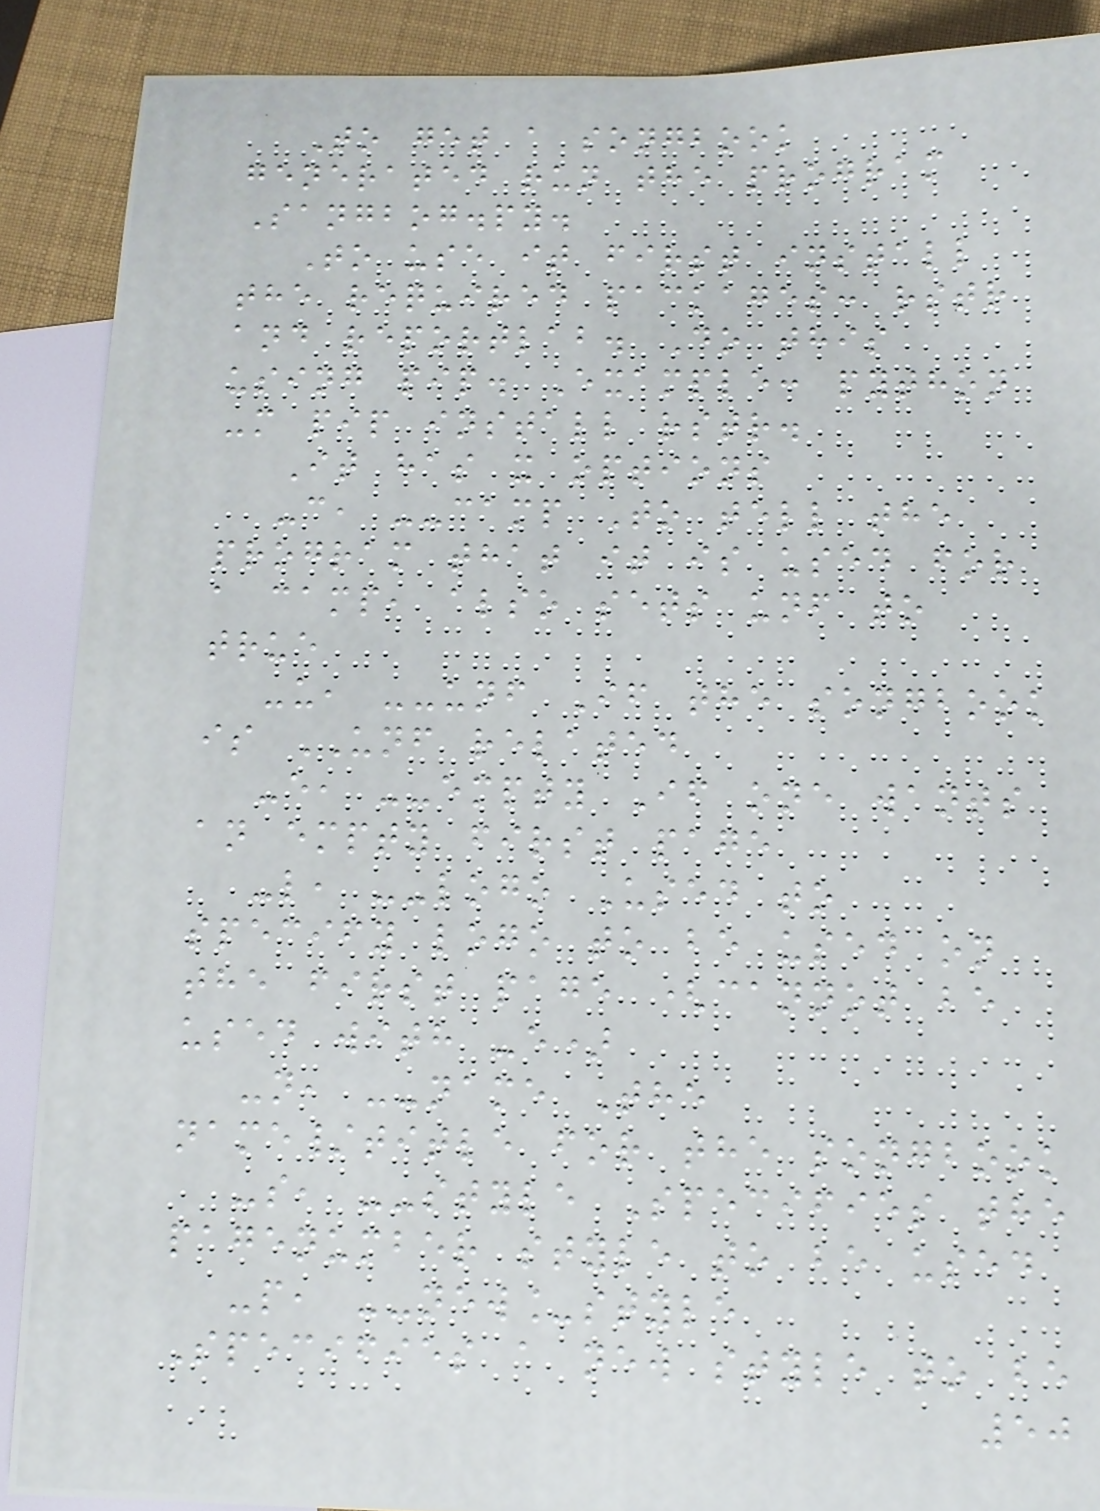To get a songbook
generated run the program
Sangbog.py.
To use it first install
the required packages: rstr
and reportlab. Do this
using pip. Example: python
-m pip install rstr.
It has x options
-c, --camp To tell the
program that it is used for
a camp, also sets unf to
true
-u, --unf If the songbook
is UNF related
-e, --empty If one wants
an empty first page
-l, --logo Used to
specify logo to be used on
the first page (cannot be
used with -e)
-n, --name The
name/title for the songbook
-s, --style Specifies the
pagenumber style to be used
-p, --new_style
Specifies a new style to be
50
